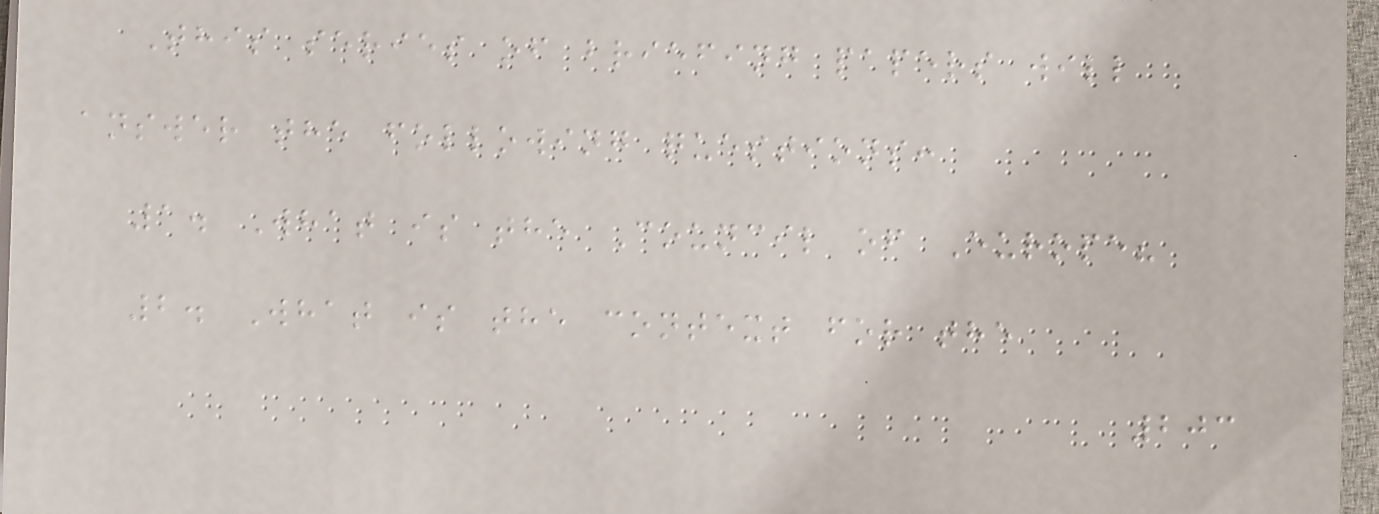This series of briefing papers will
answer the following questions:
1. What is the Council of Europe?
2. What is the context for the
203
